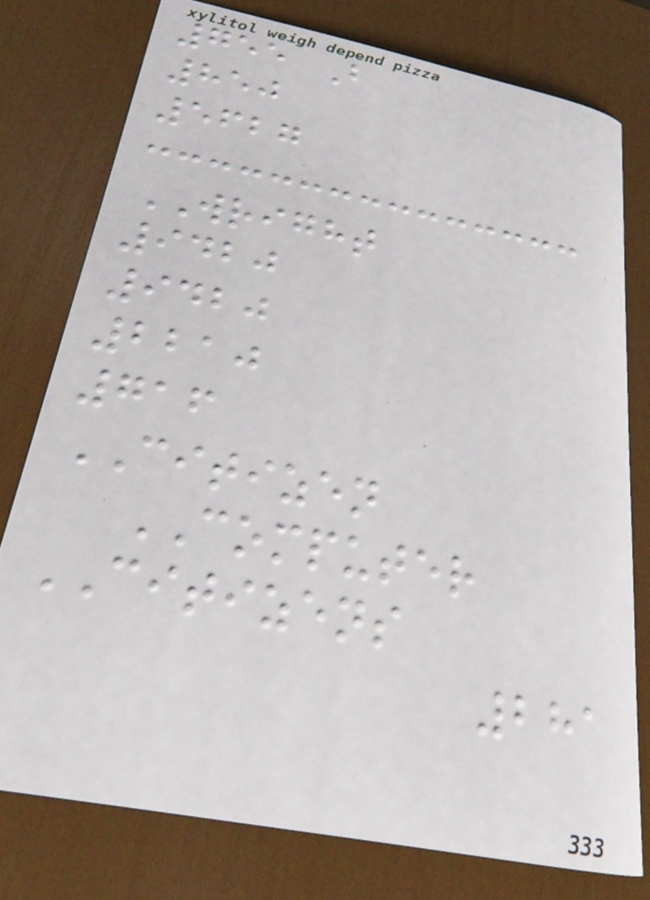755 B
850
5627
WRIGHT
9420
9420
2210
716
CITIZEN
COMPUTER
CITIZENS
281
